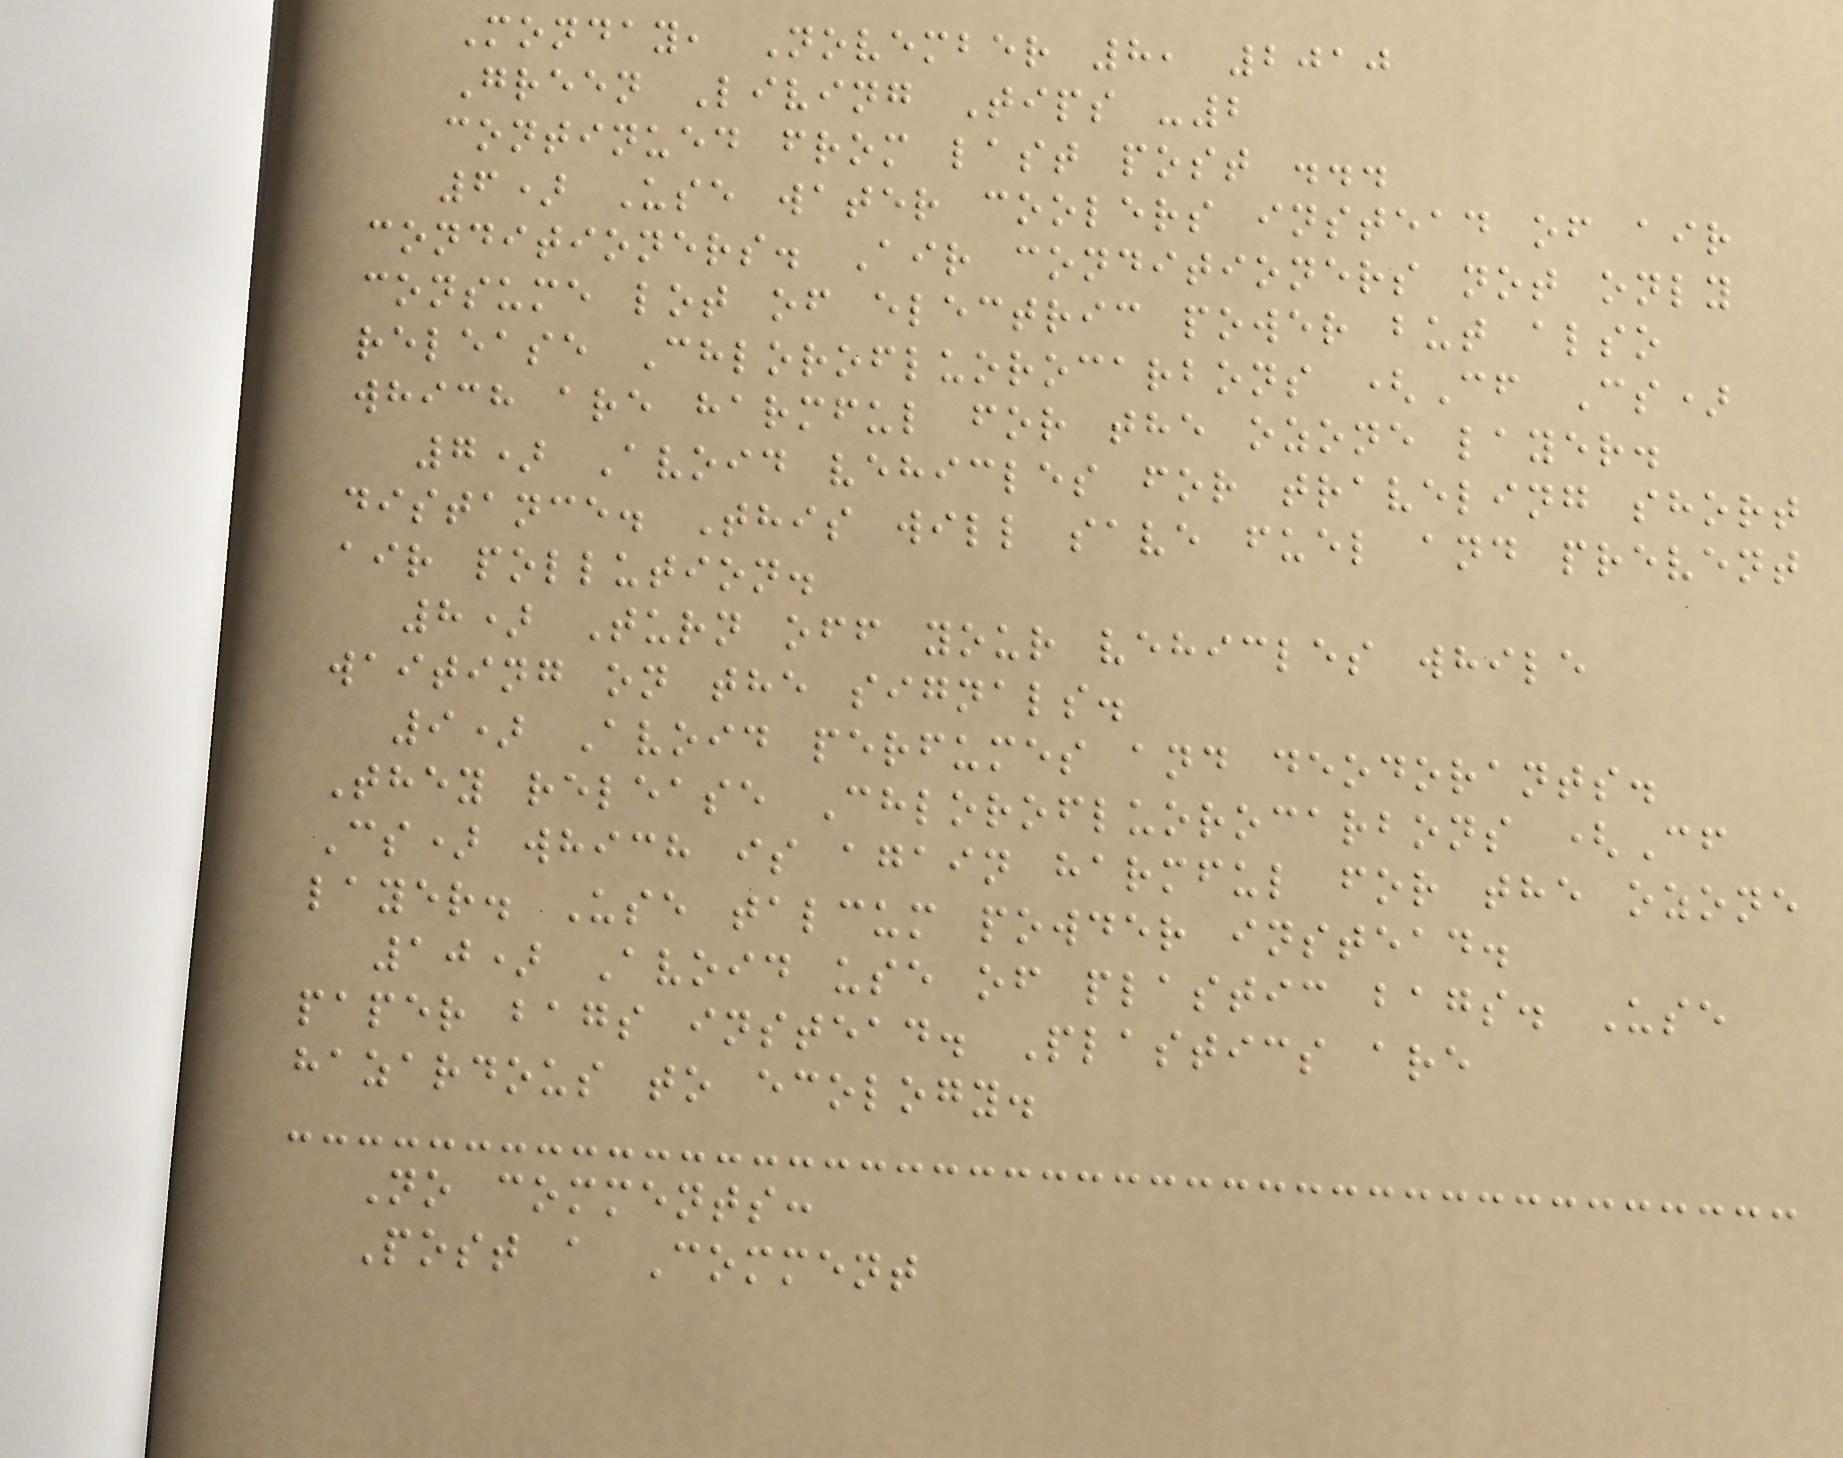Monday, November 8, 2010
Green Living Tips -2
continued from last post ...
6) Use water coolers instead of air
conditioners. Air conditioners not only
consume lot of electric power but also
release Chlorofluorocarbons (Cf Cs)
which are harmful for the ozone layer.
7) Avoid vehicles for traveling short
distance. This will save fuel and prevent
air pollution.
8) Turn off your vehicles while
waiting on the signals.
9) Avoid perfumes and deodorants.
They release Chlorofluorocarbons (Cf
Cs) which is again harmful for the ozone
layer. Use talcum powder instead.
10) Avoid use of plastic bags. Use
paper bags instead. Plastics are
hazardous to ecology.
No comments:
Post a Comment
